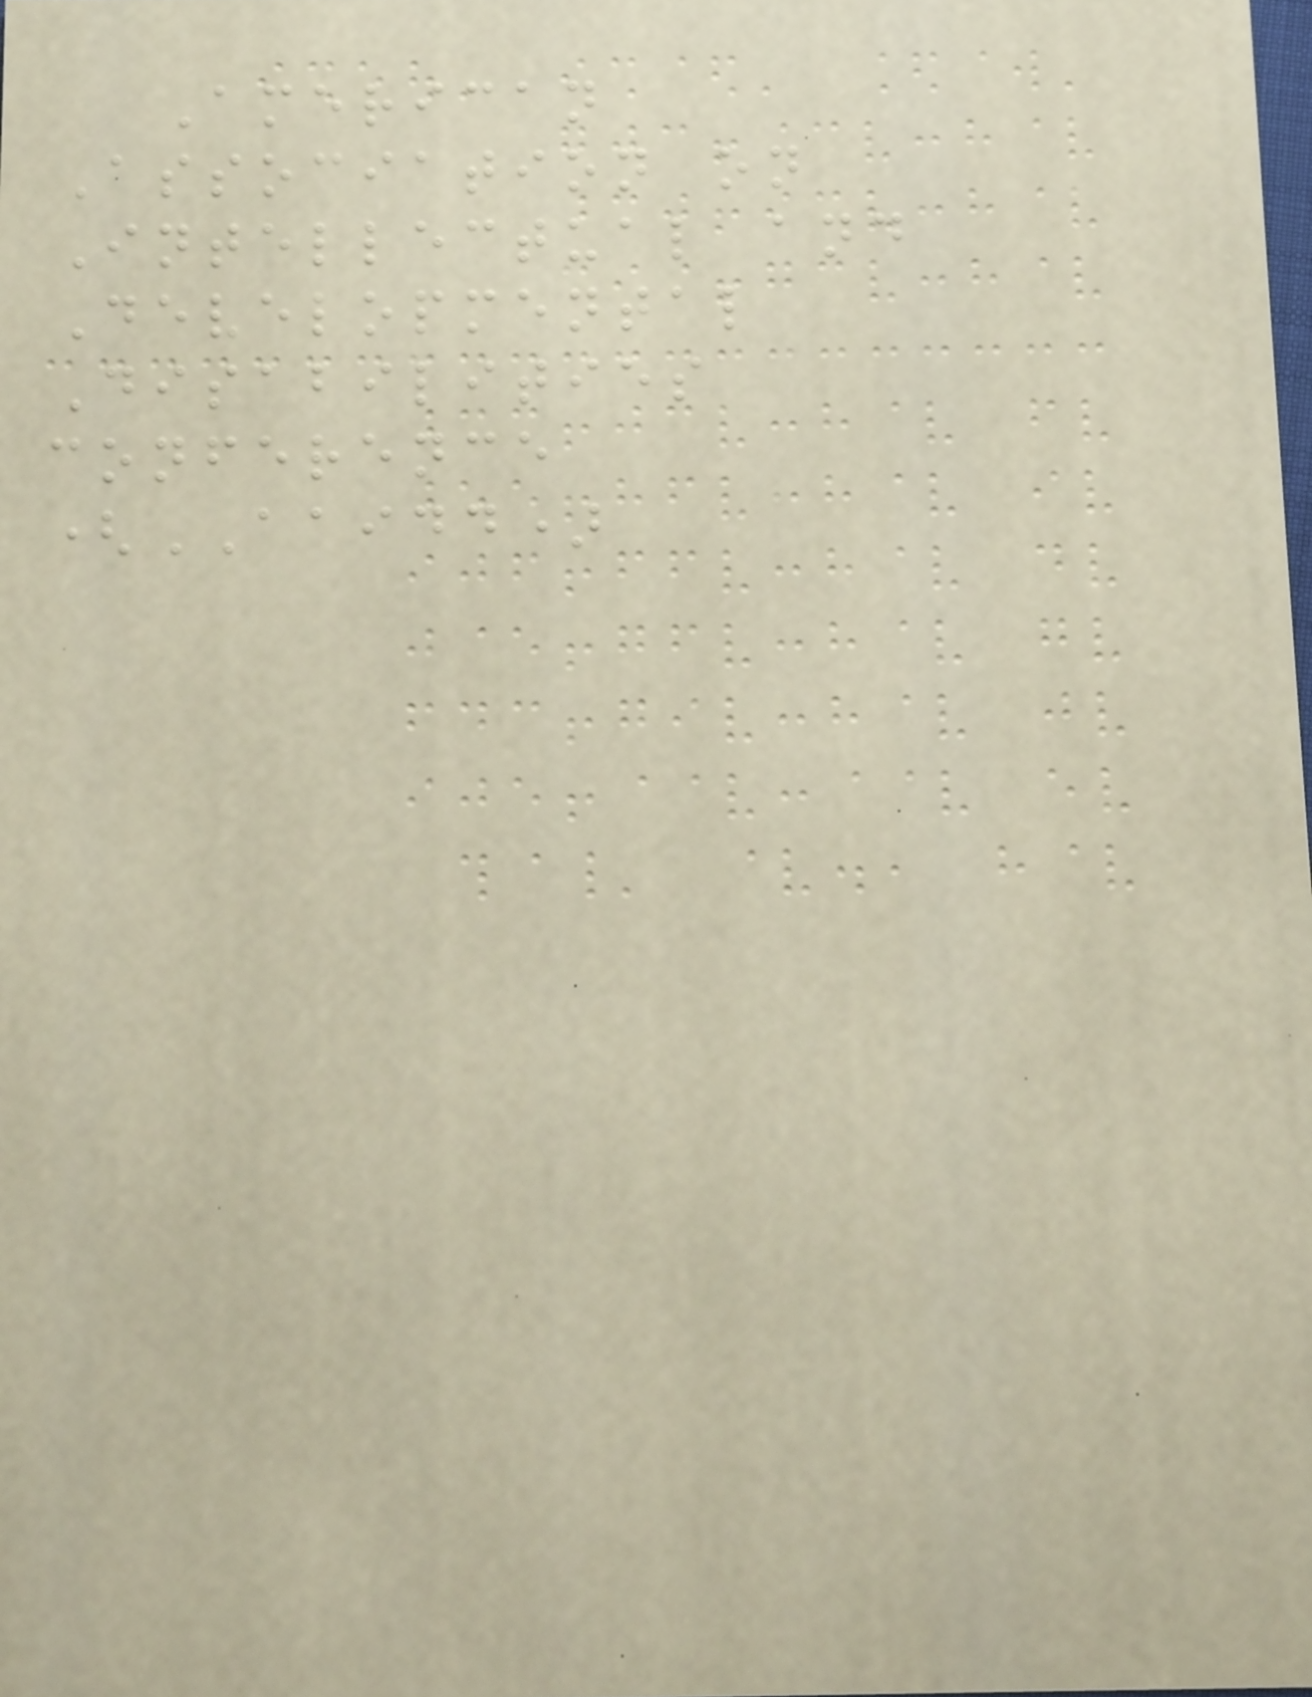American
Association on
Intellectual and
Developmental
Disabilities
conference
(AAIDD)
